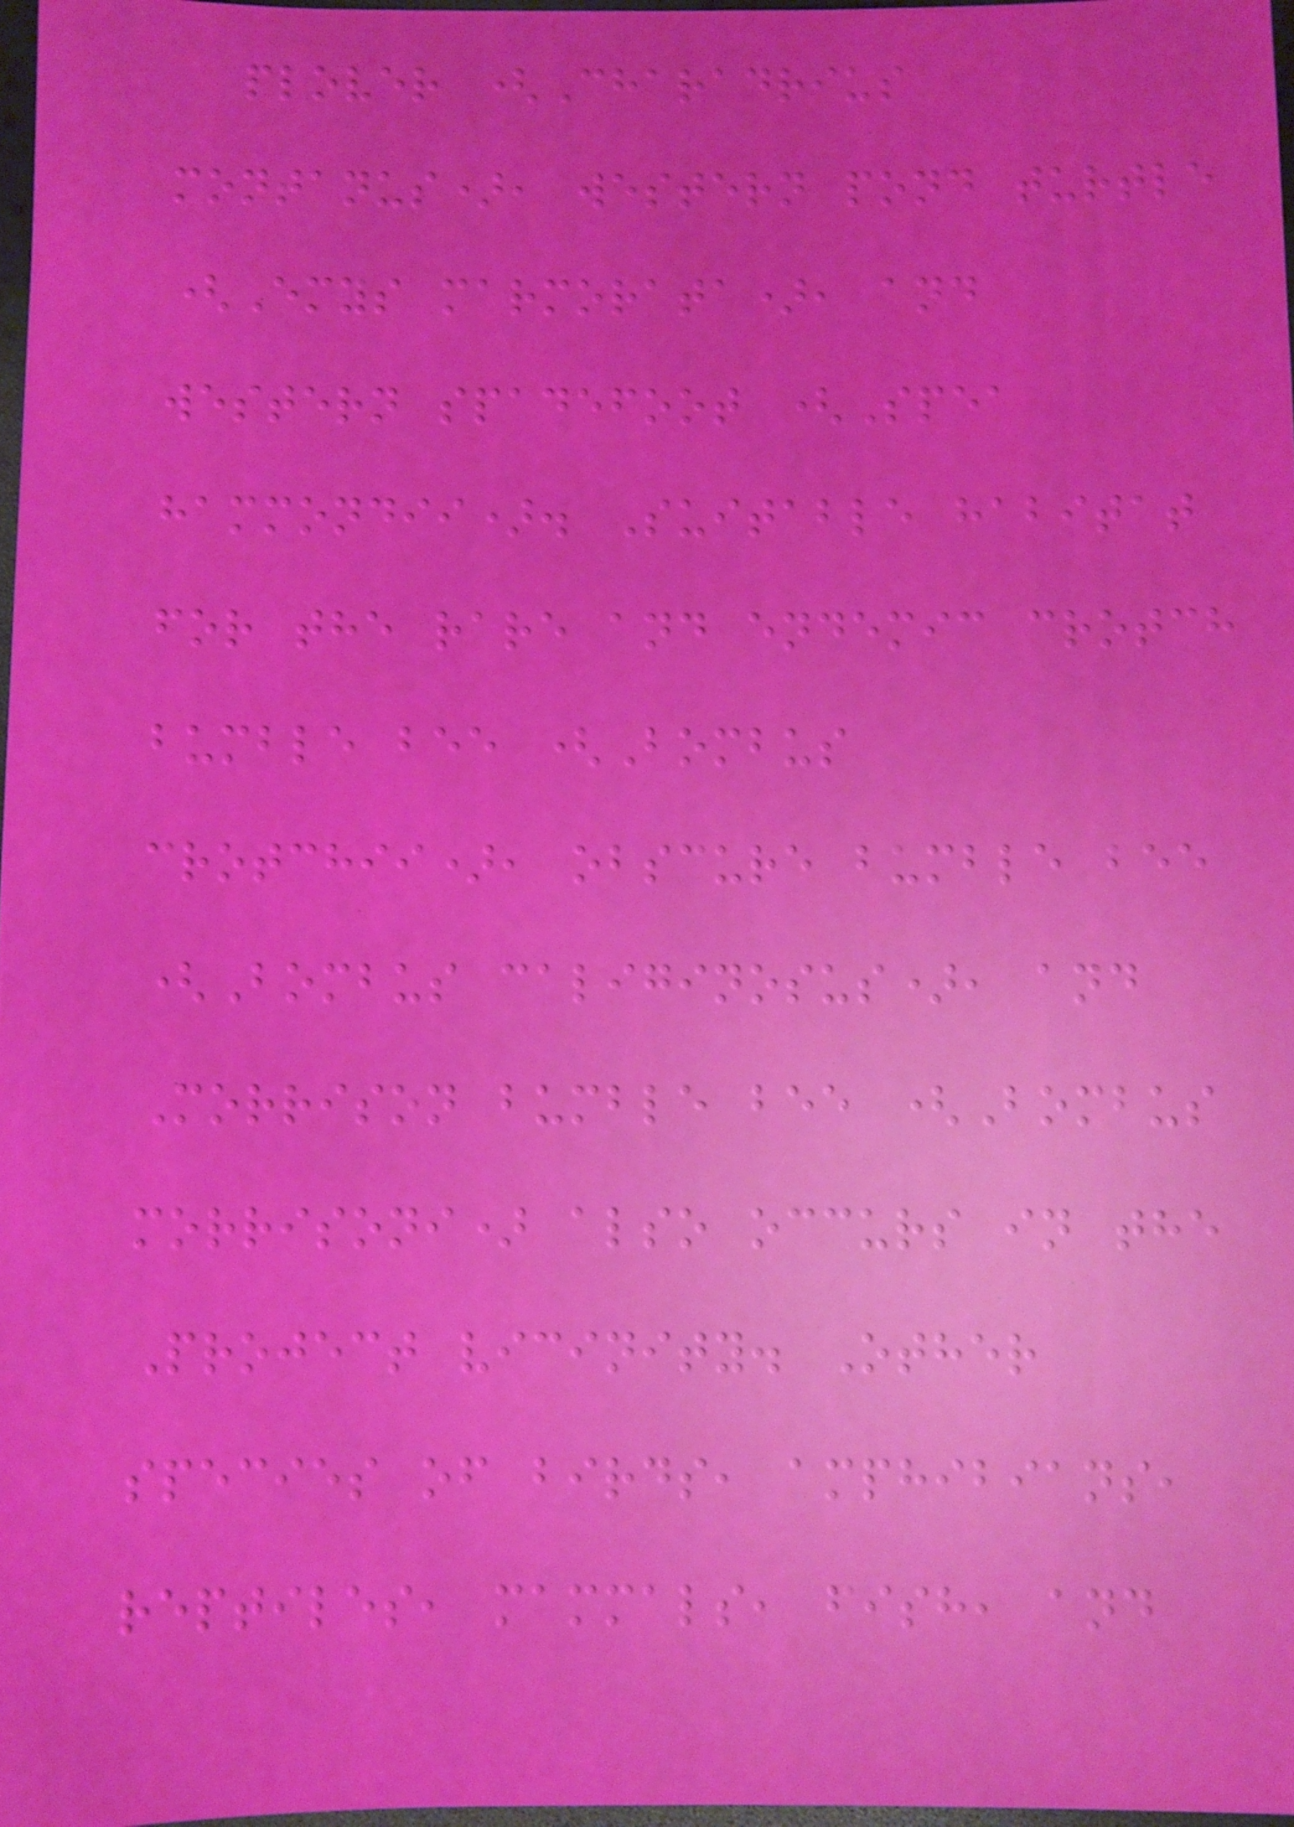plover (Charadrius
montanus), western pond turtle
(Emys marmorata), and
western spadefoot (Spea
hammondii). Suitable habitat
for the rare and endemic crotch
bumble bee (Bombus
crotchii), obscure bumble bee
(Bombus caliginosus), and
Morrison bumble bee (Bombus
morrisoni) also occurs in the
Project vicinity. Other
species of birds, amphibians,
reptiles, mammals, fish, and
